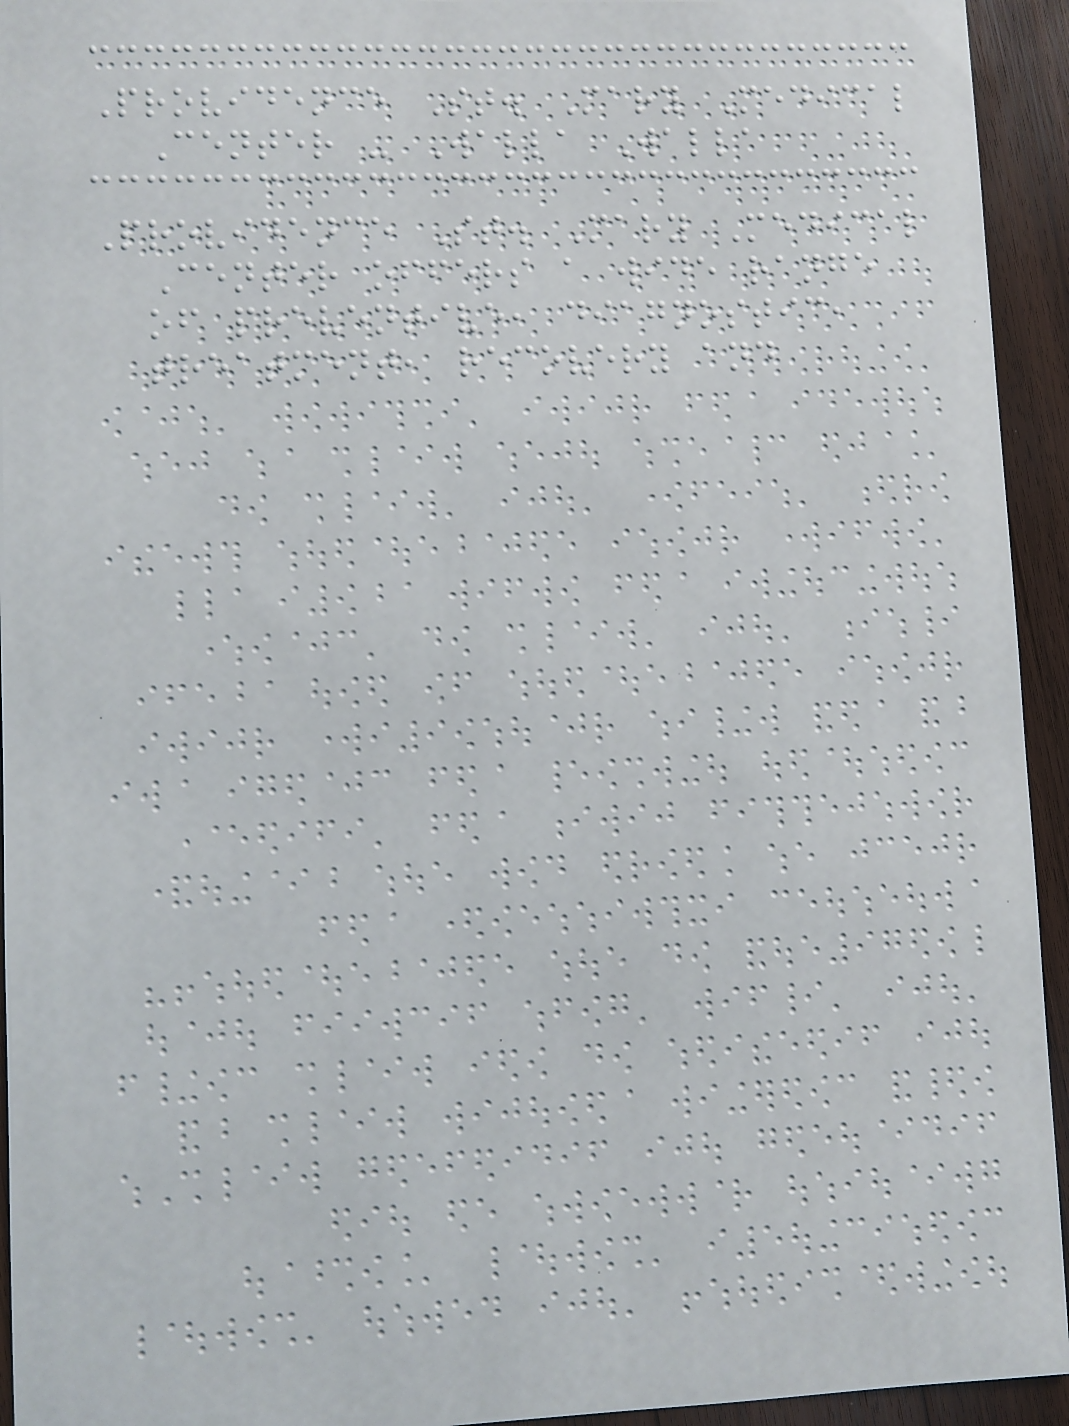Providence St. Mary Medical
Center - Walla Walla
Providence St. Mary Medical
Center offers a wide range
of preventive, diagnostic,
treatment, recovery and
